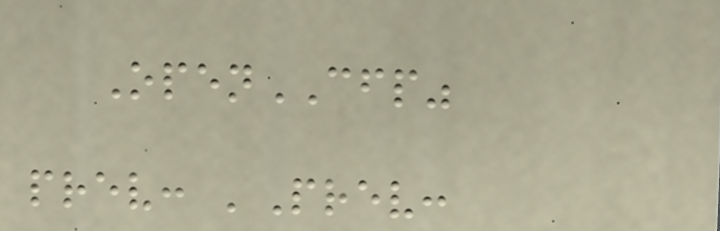OpenCFP"
prev: 'Prev:
